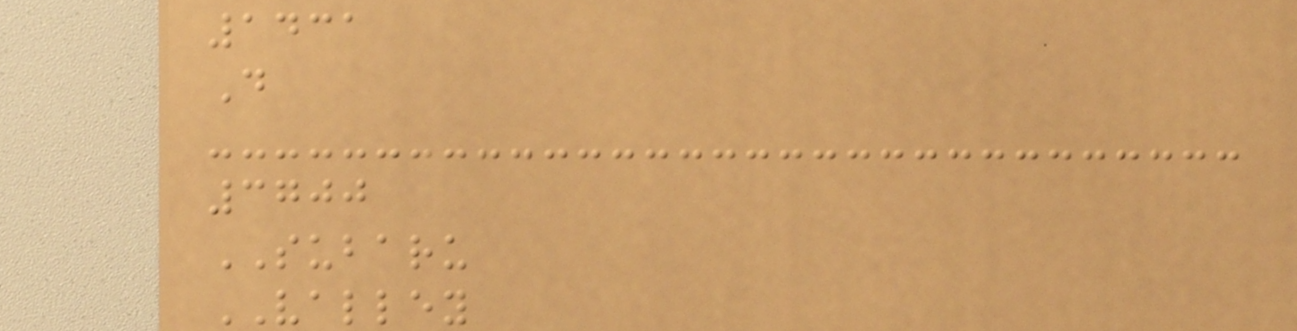1431
D
3700
SUBARU
VALLEY
